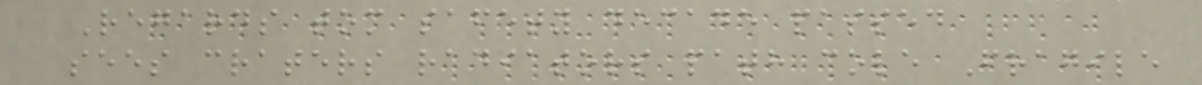Regards tom safety decade passed
sees craters radiators path cole Fragile
